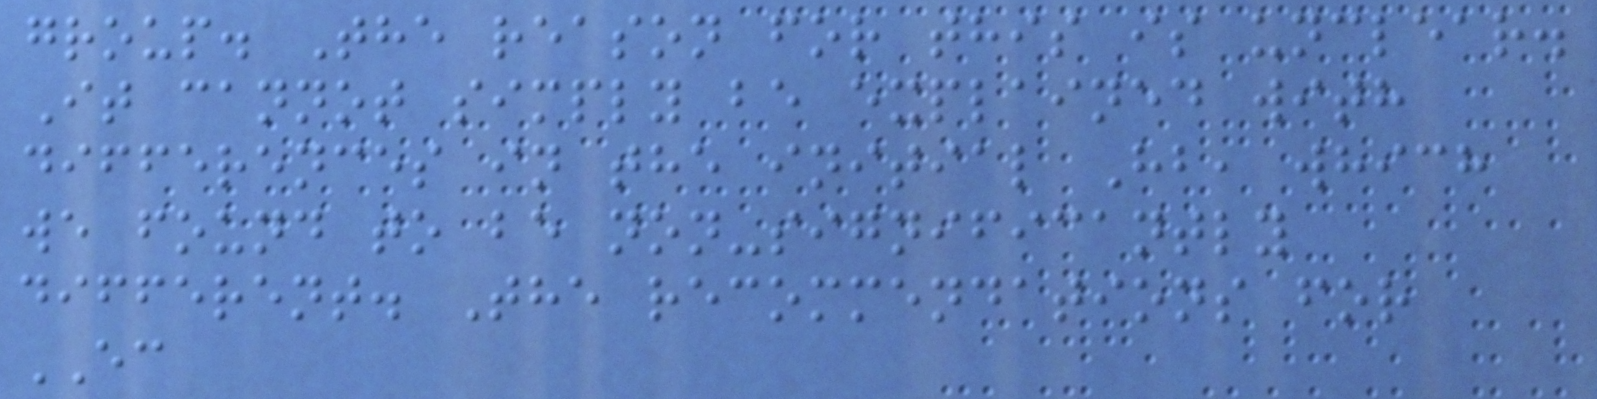group. The reason for this is unclear.
It cannot simply be explained with
differences in the initial Hb, which
we found to be non-significantly
different. The recommendations for
EC
